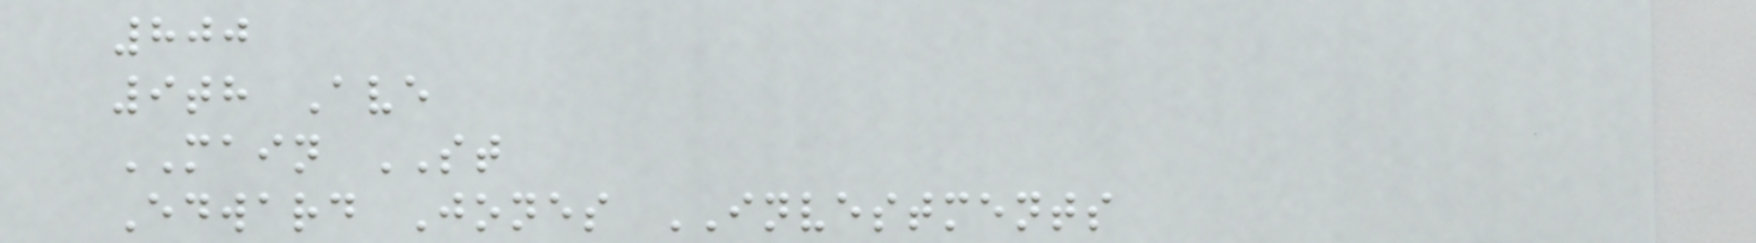800
9th Ave
MAIN ST
Edward Jones INVESTMENTS
